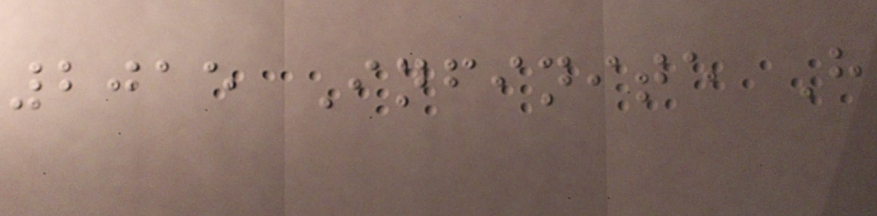2015 Infinite H
